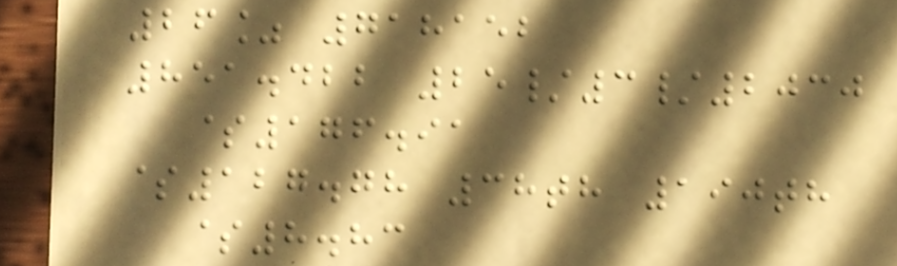26% 718152
851.422 25/3/2030
$176.91
$127.78 38th 190th
$8.83
